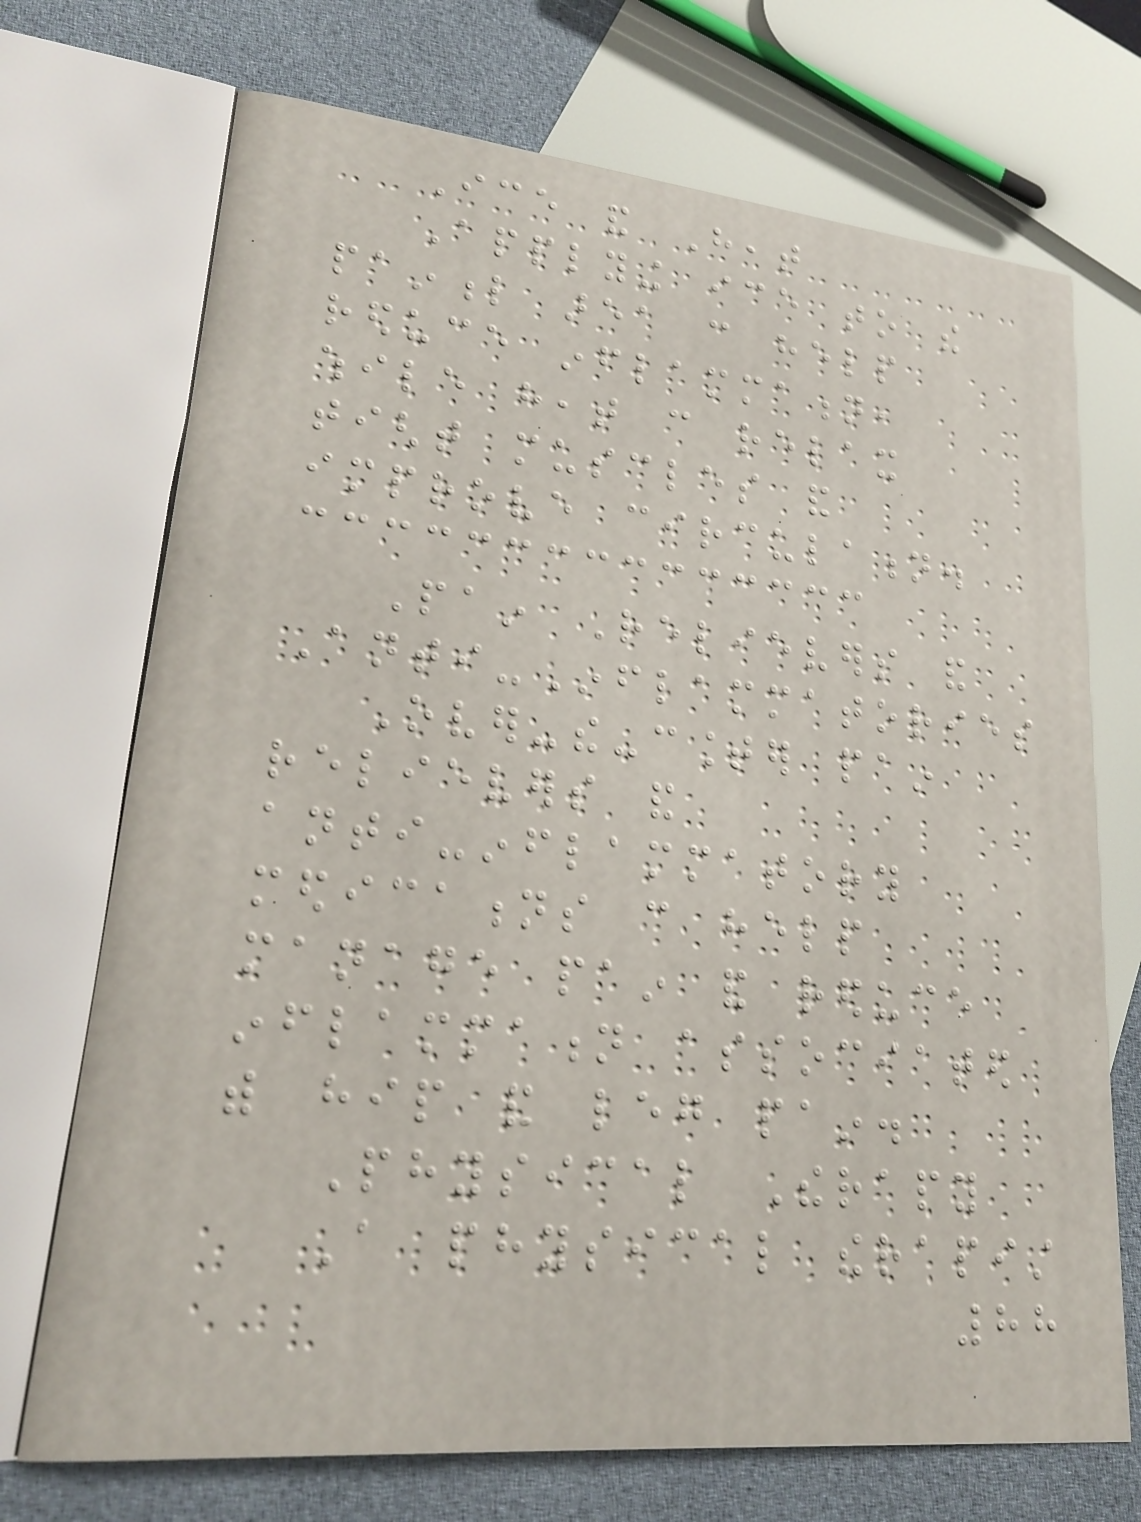Ice and Heat
Applying ice to the
painful area can help
reduce inflammation,
while heat can relax
tight muscles and
improve circulation.
Pain Relievers and
Anti-Inflammatories
Over-the-counter pain
relievers and
anti-inflammatory
medications can help
manage pain and reduce
inflammation associated
with hip and leg pain.
Physical Therapy
A physical therapist
88
